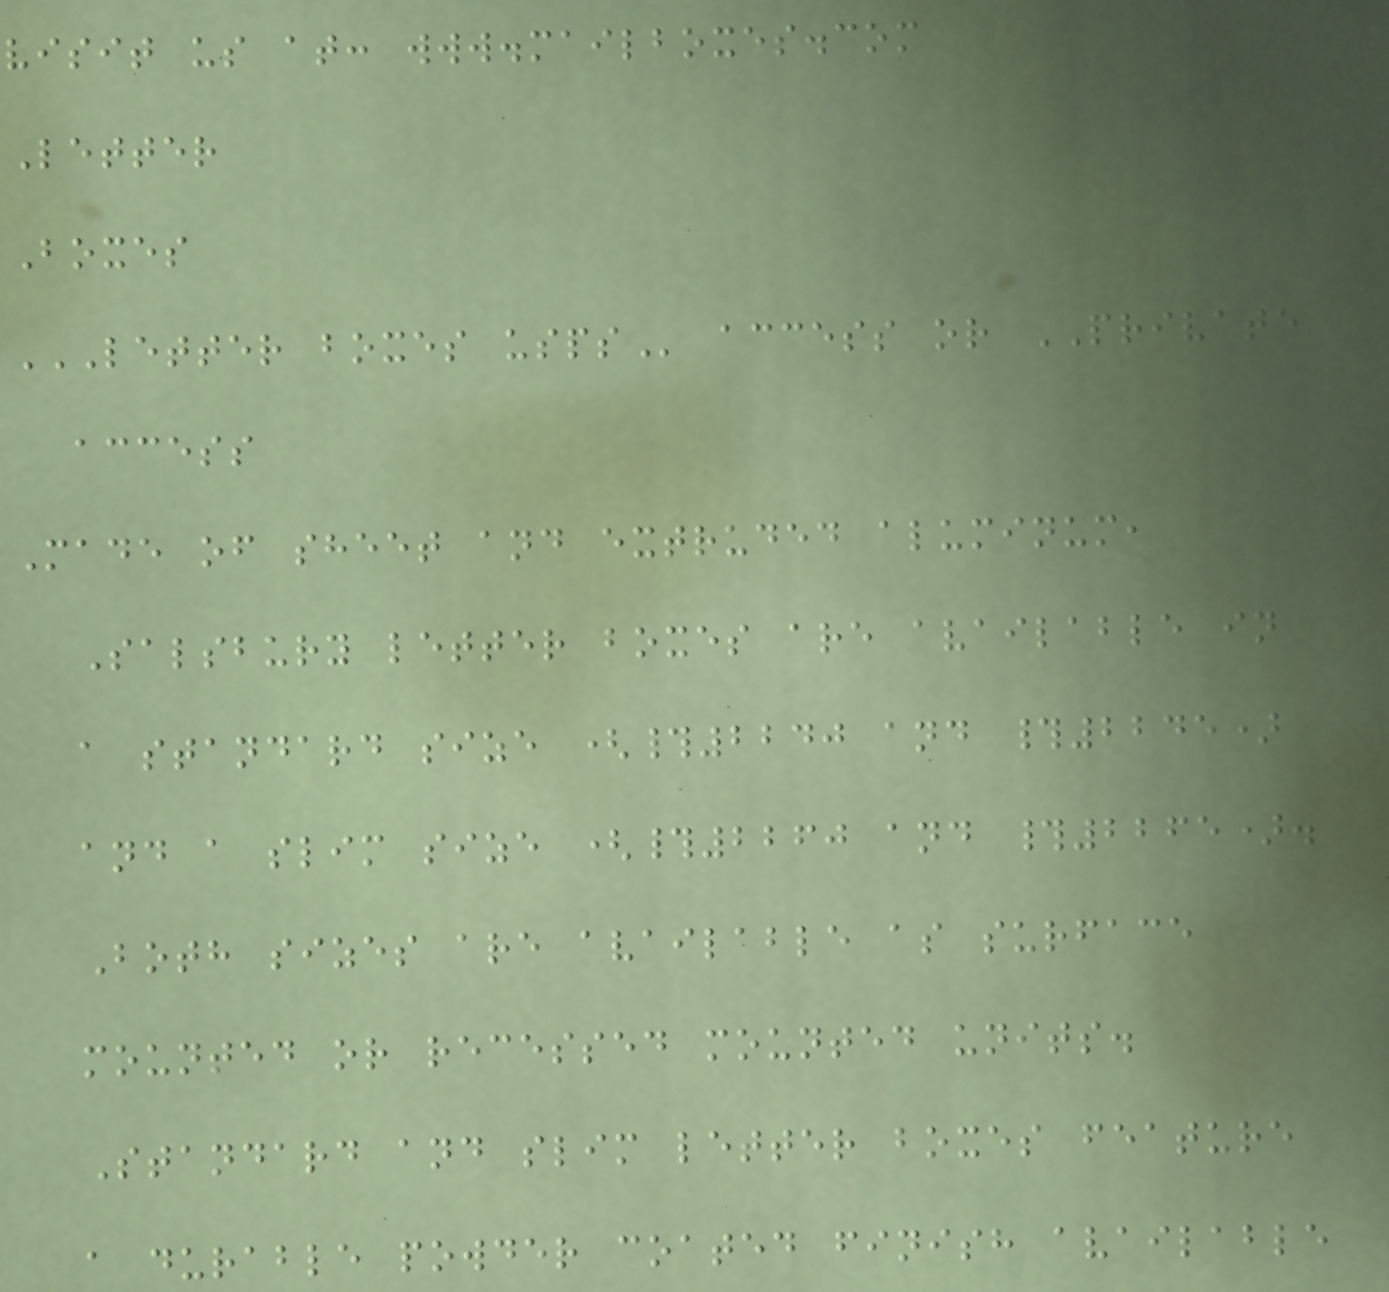visit us at: www.mailboxes.com
Letter
Boxes
LETTER BOXES USPS access or PRIVATE
access
Made of sheet and extruded aluminum,
Salsbury letter boxes are available in
a standard size (#2240 and #2245)
and a slim size (#2260 and #2265).
Both sizes are available as surface
mounted or recessed mounted units.
Standard and slim letter boxes feature
a durable powder coated finish available
